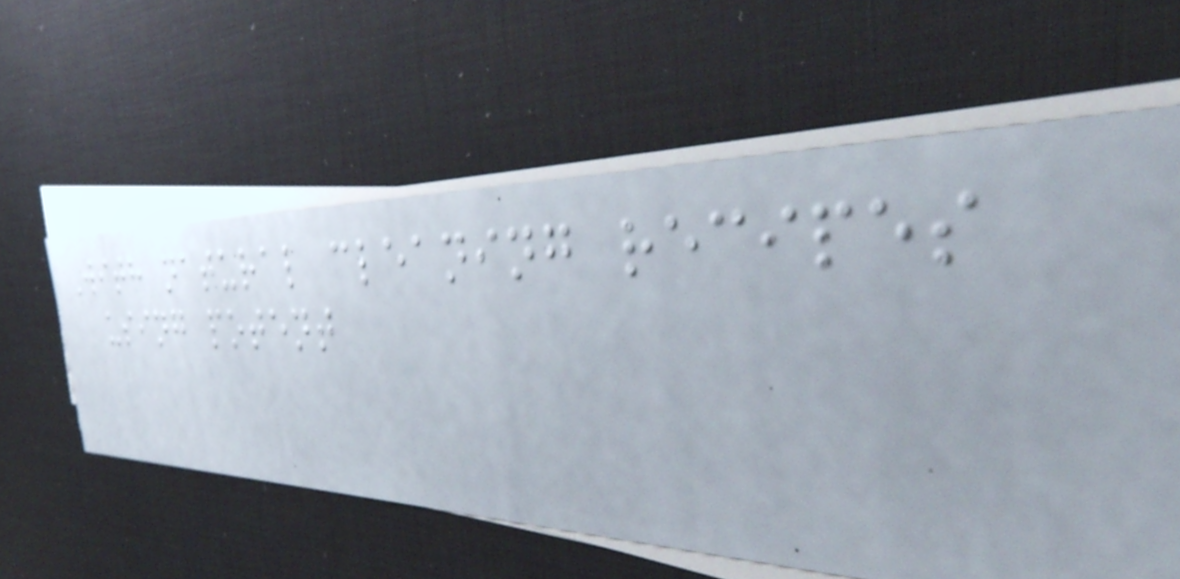With natural cleaning recipes
using potent
